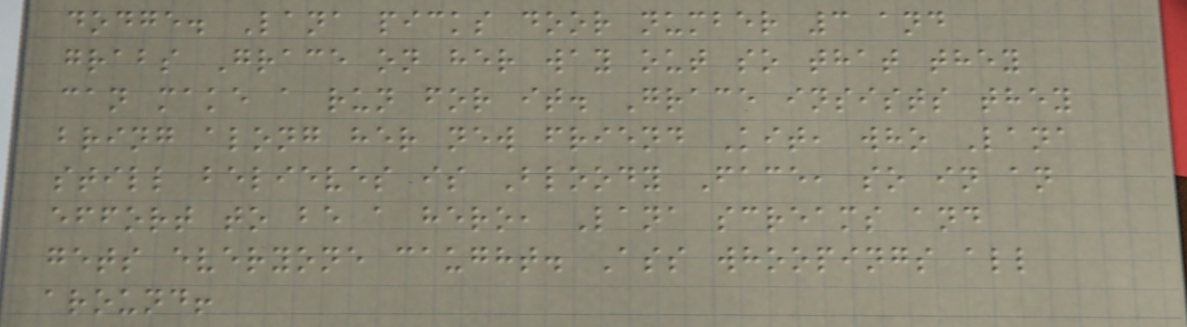dodge. Lana picks door number 3 and
grabs Grace on her way out so that they
can make a run for it. Grace insists they
bring along her new friend Kit, who Lana
still believes is Bloody Face, so in an
effort to be a hero, Lana screams and
gets everyone caught. Ass whoopings all
around!
